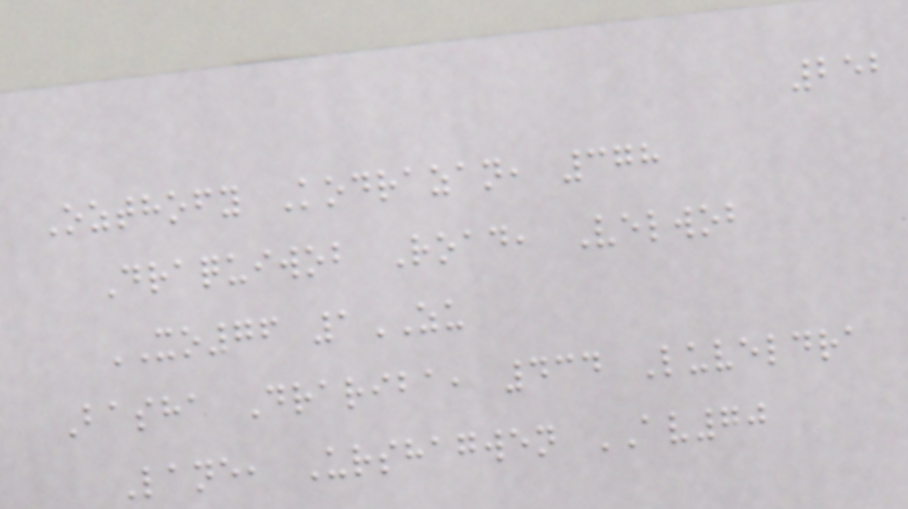252
Ozthofy Kodrazan, 378
Draquiwob Road, Velwob
XO76 1ZU
Basha Drariba, 434 Luveldra
Lane, Urshagwen AV70
